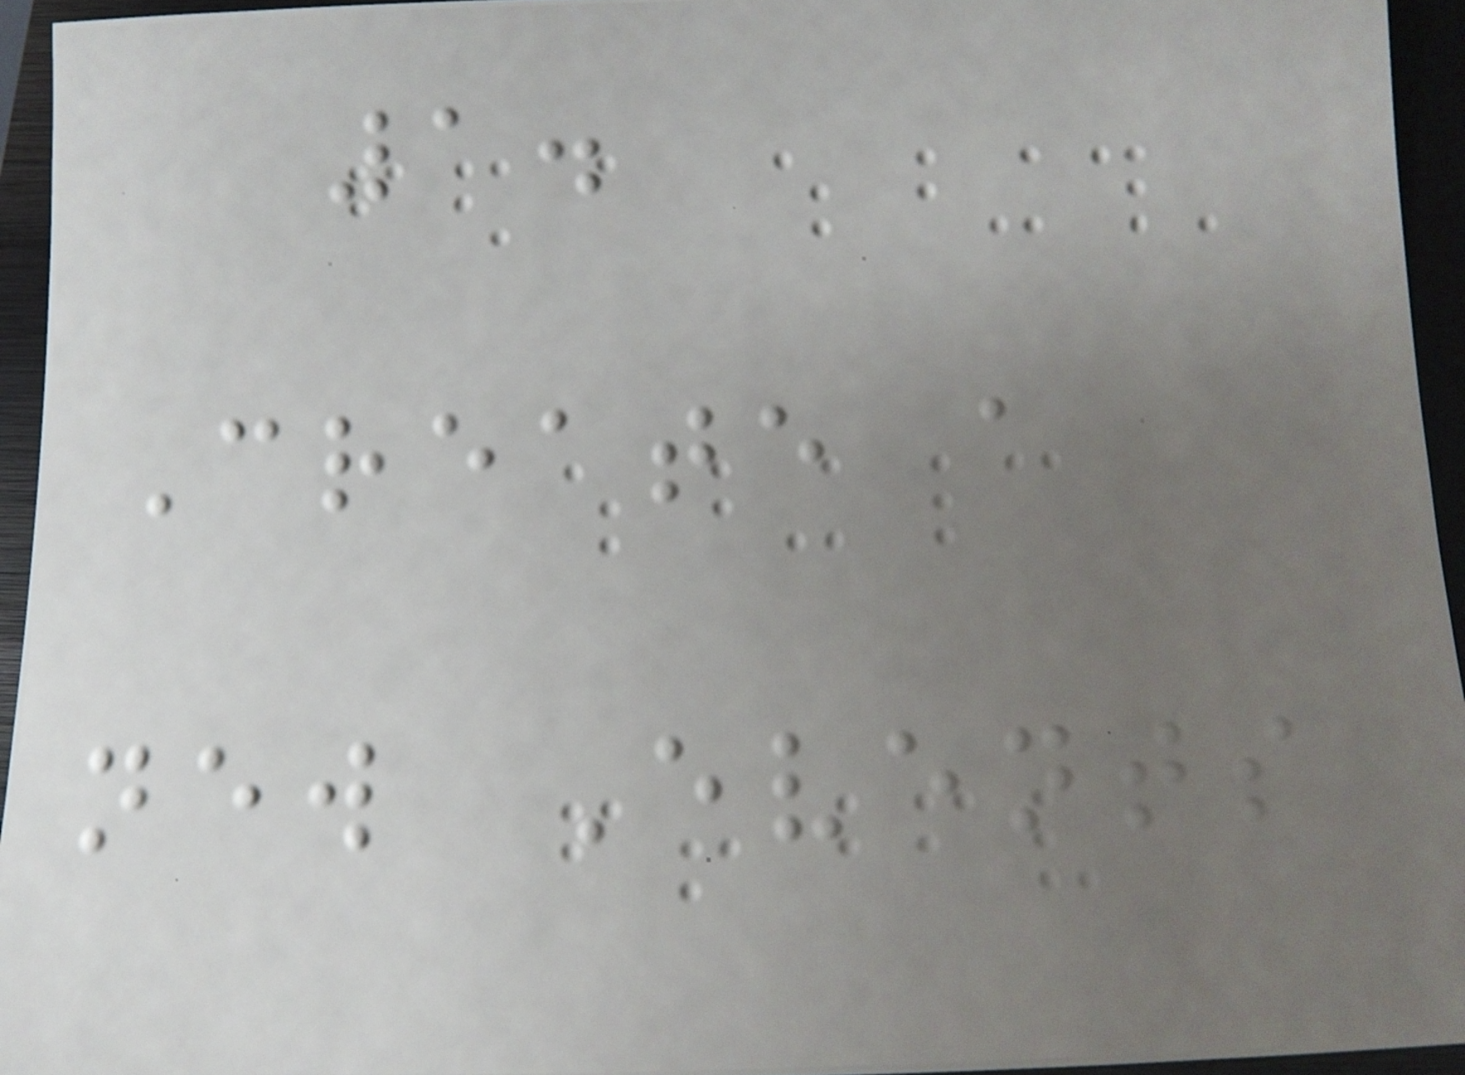1.
Create a
new Events
